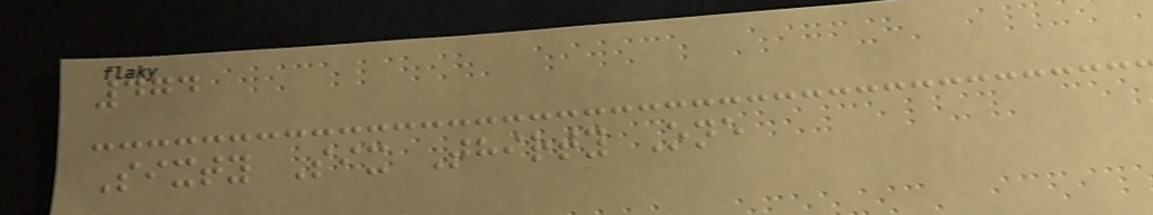474
Sixty Six Thirty One
